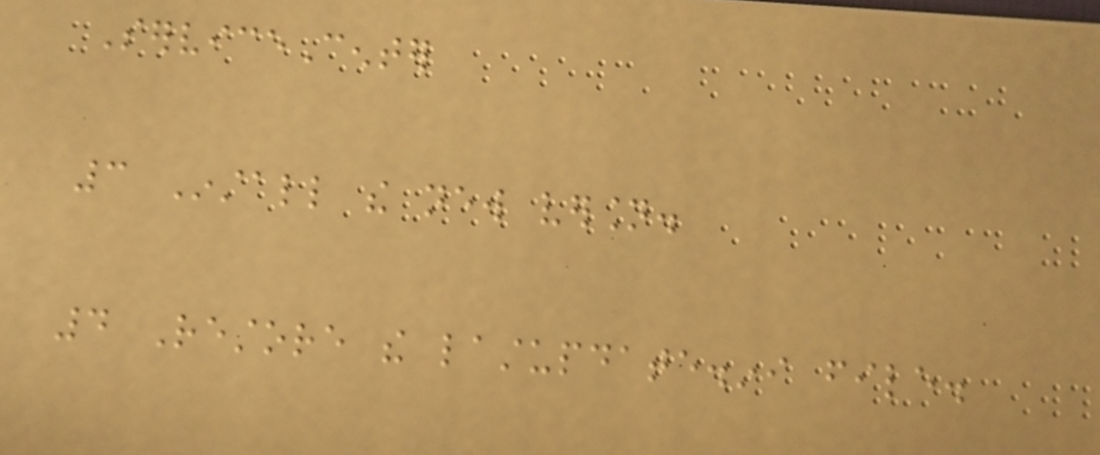ServiceCenter
3 Install the new version.
4 Restore the lastupdate.ini file.
